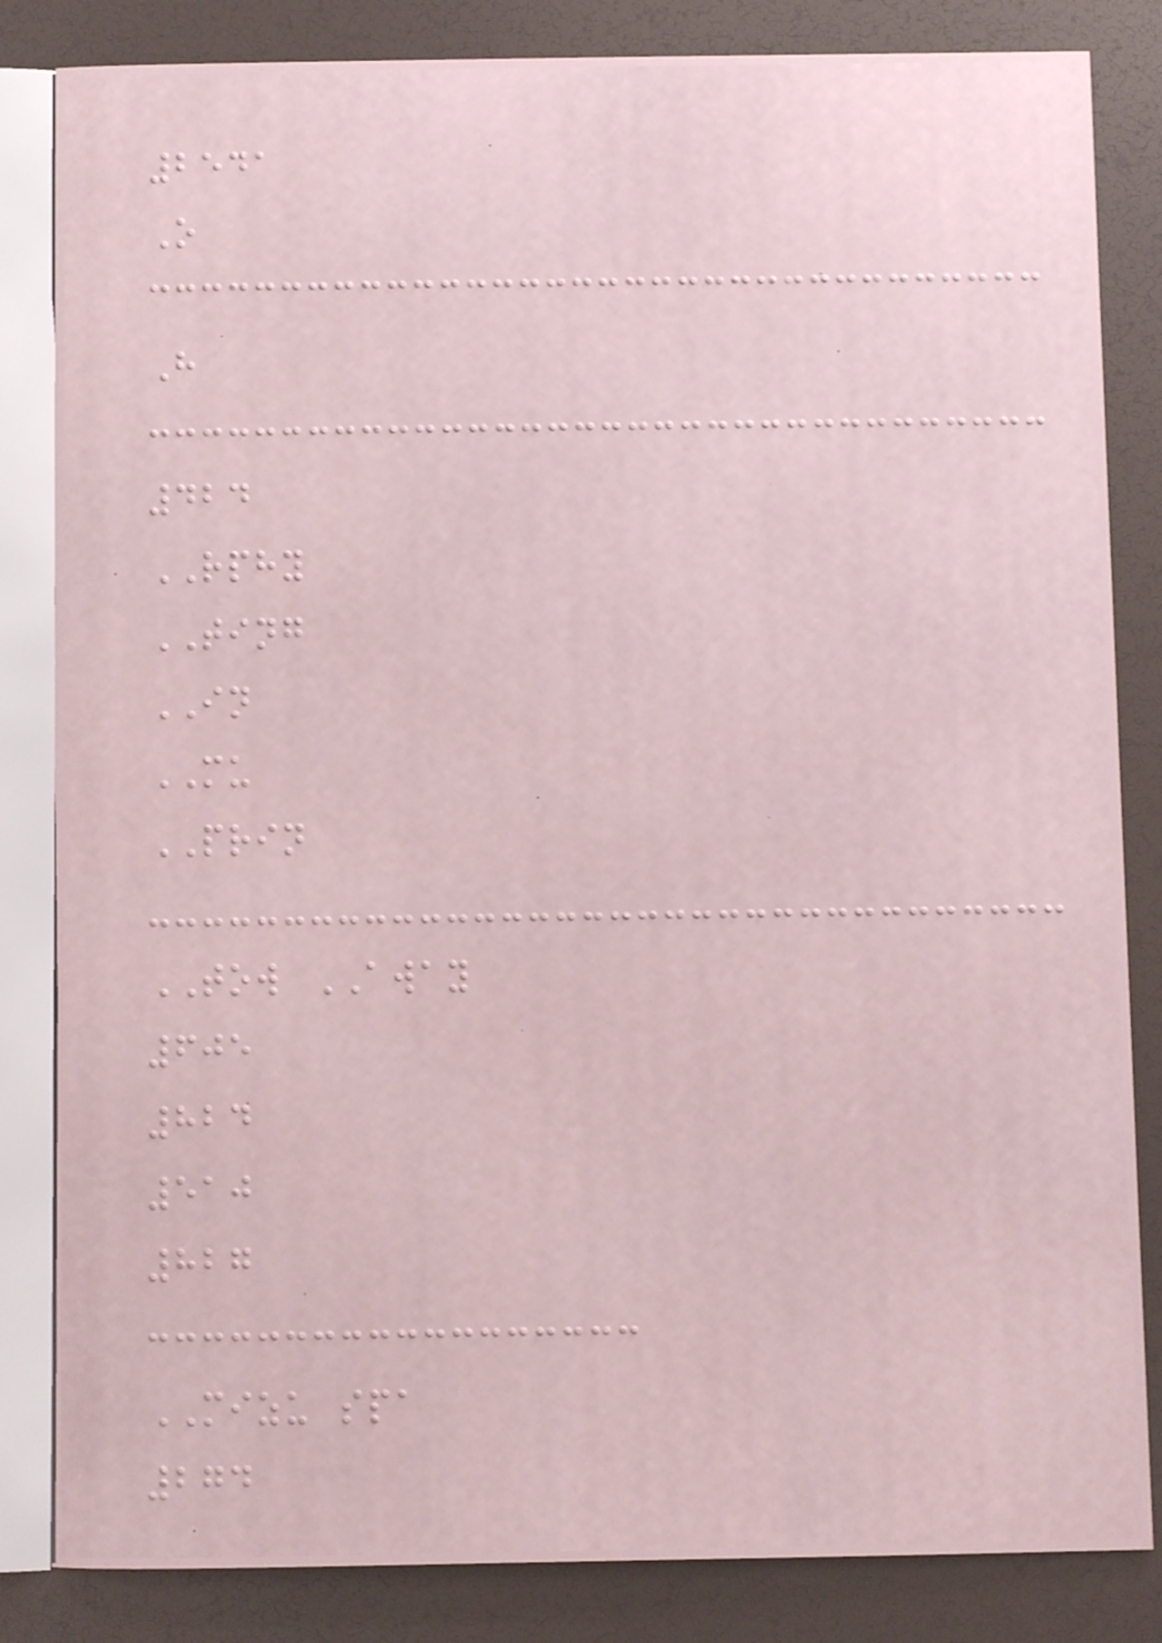2541
O
H
424
RPHY
TING
IN
MU
PRIN
TOW AWAY
605
824
510
827
MIZU spa
274
